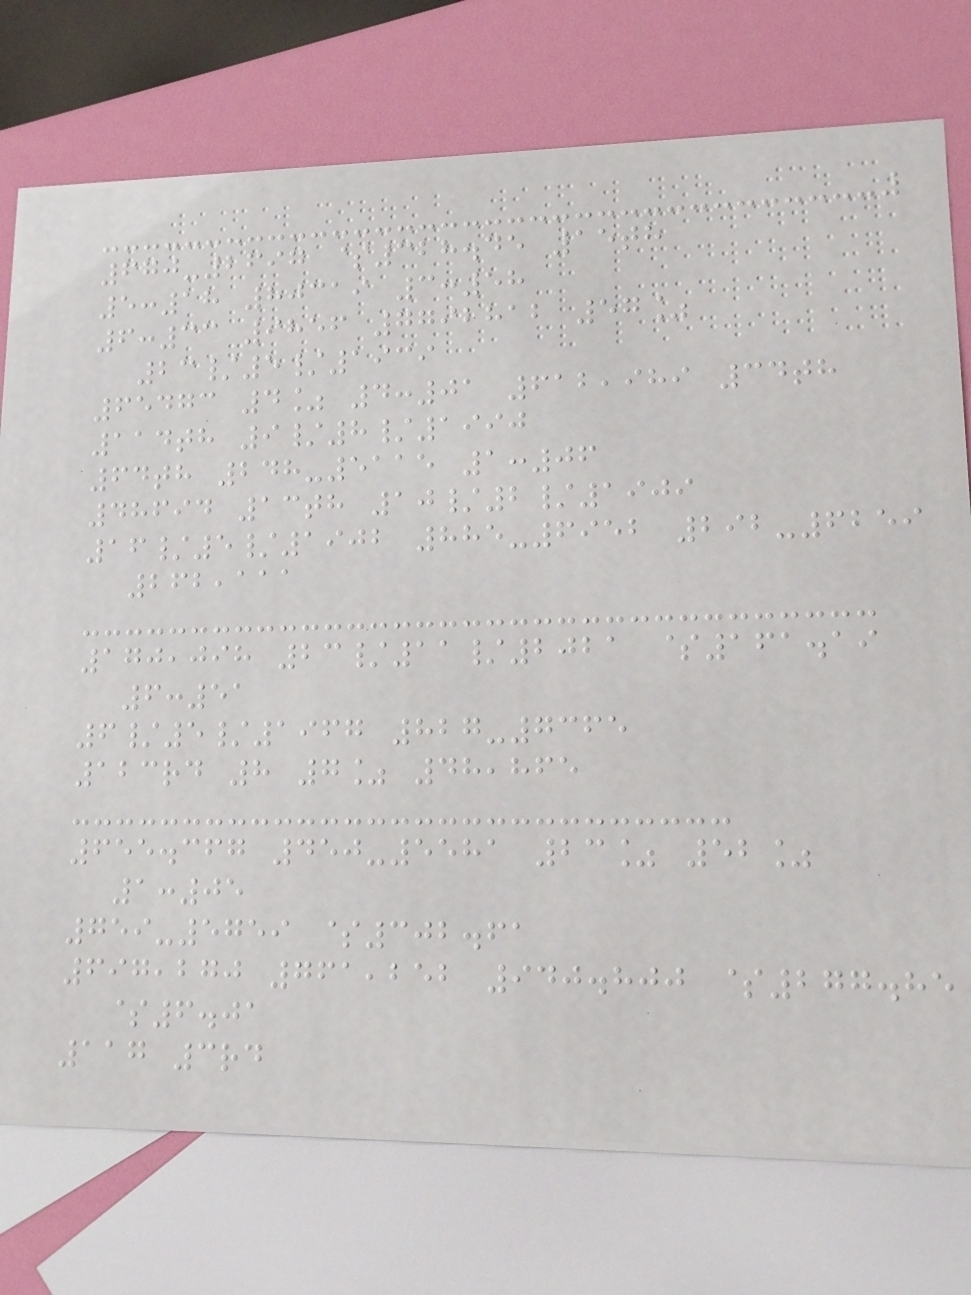670-2697 $328.45 15th
5:18 80319 3:58
6:33 9856 7792812 57%
23/5/1939
65473 4% 4:01 612,989 34th
114th 9/8/1990
64th 248-5115 1:06
48694 13th 10/2/1909
16/5/1902 885-6952 292-6259
262,111
170,098 23/11/2021 $161.19
6:51
6/5/1967 827-7365
123rd 8 7% 48,865
655.367 450-5581 23% 52%
1:05
759-5759 $302.61
697,270 761,252 940.800 $277.85
$6.01
117 3rd
